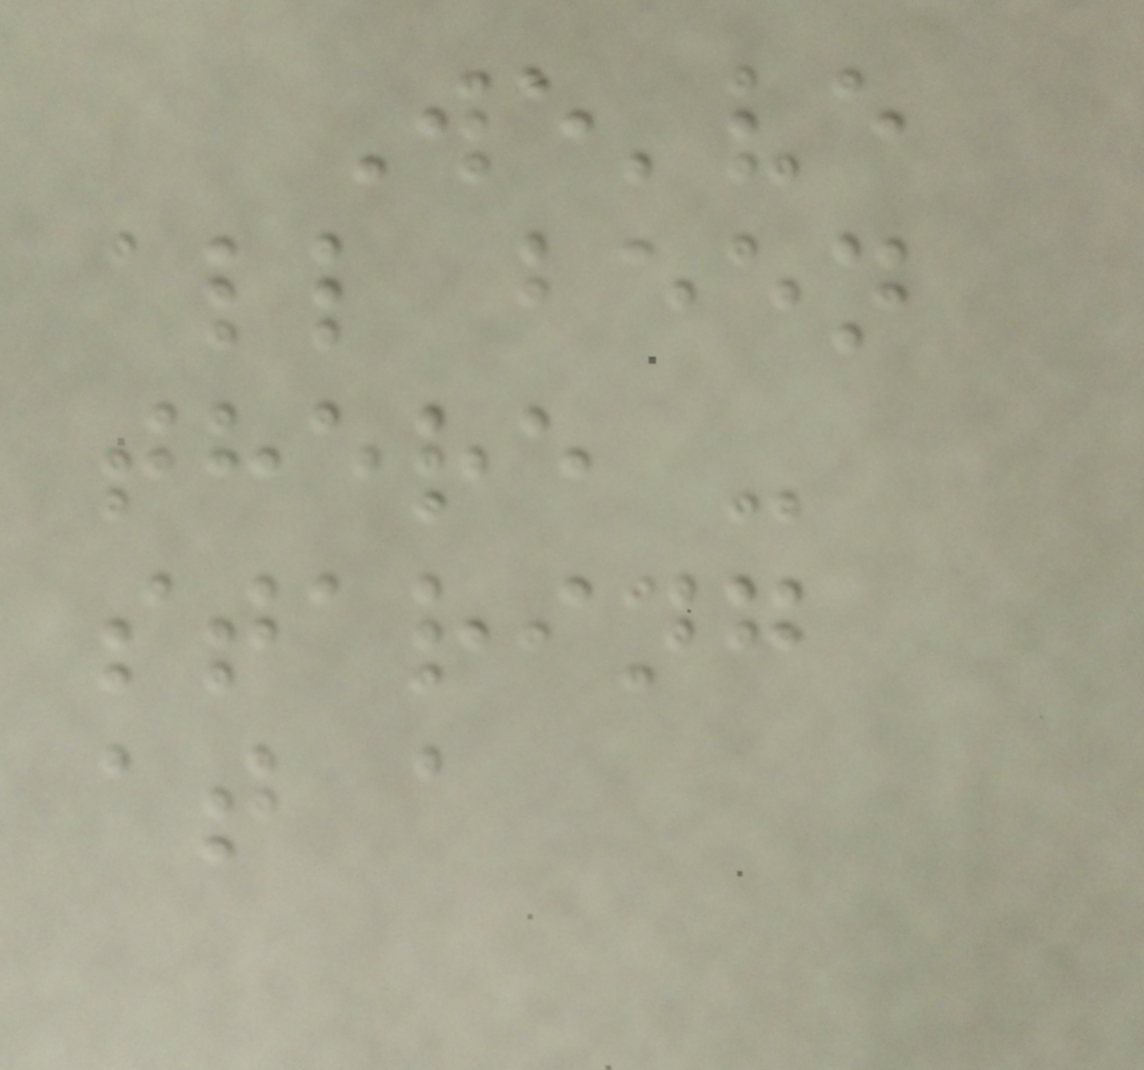We've
all been
there -
staring
at a
